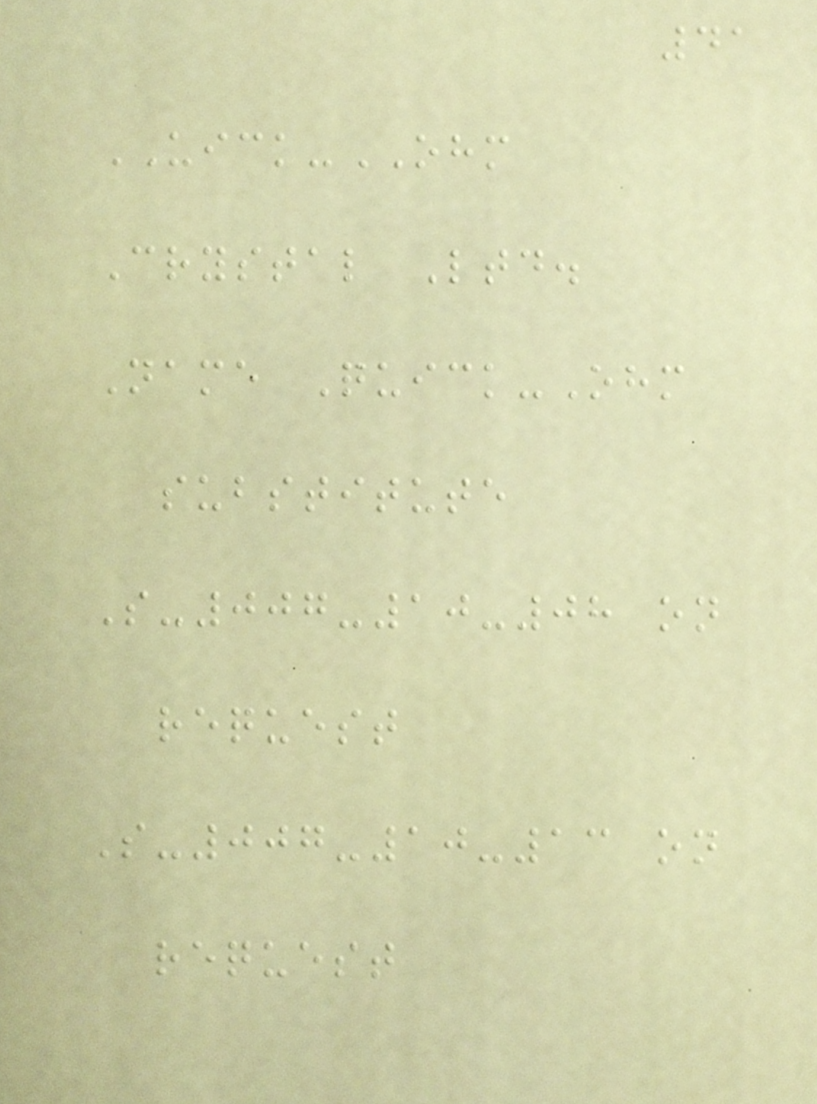41
UICK-OHM
Crystal Ltd.
Name Quick-Ohm
substitute
S-007-10-08 on
request
S-007-10-13 on
request
